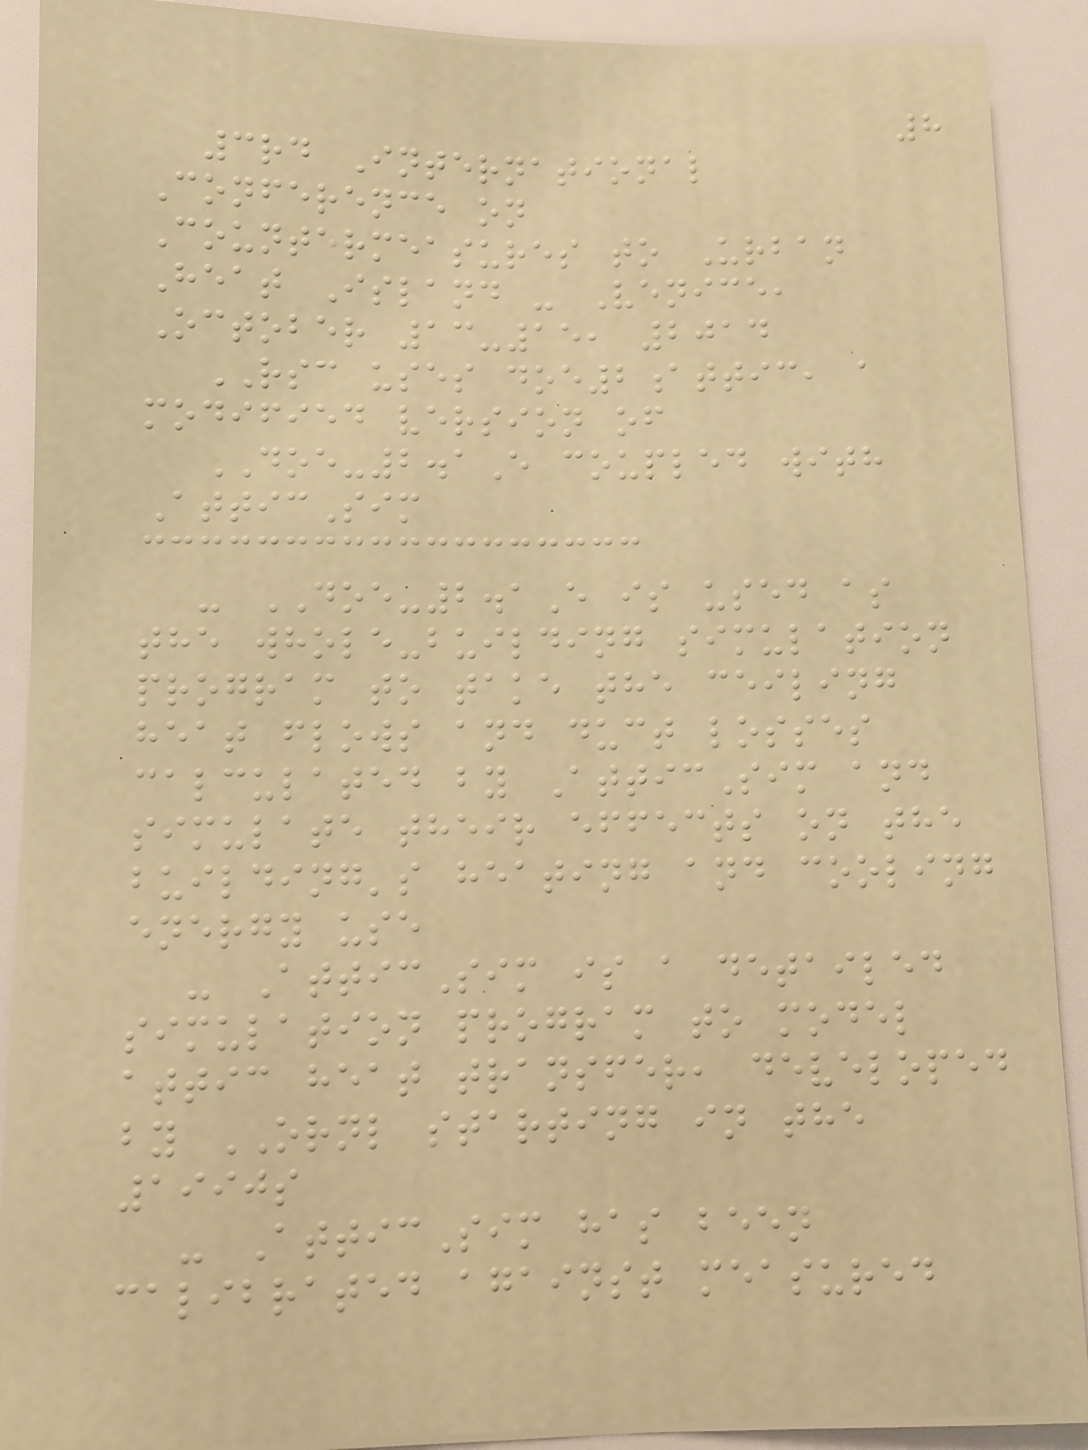8
3rd International
Conference on
Countermeasures to Urban
Heat Island - Venice,
October 13-15, 2014
RSC uses doe2attic, a
modified version of
DOE-2.1E coupled with
AtticSim
- DOE-2.1E is used as
the whole-building simulation
program to take the ceiling
heat flows and duct losses
calculated by AtticSim and
simulate their effects on the
building's heating and cooling
energy use
- AtticSim is a detailed
simulation program to model
attic heat transfer, developed
by ORNL starting in the
1990s
- AtticSim has been
calibrated against measured
